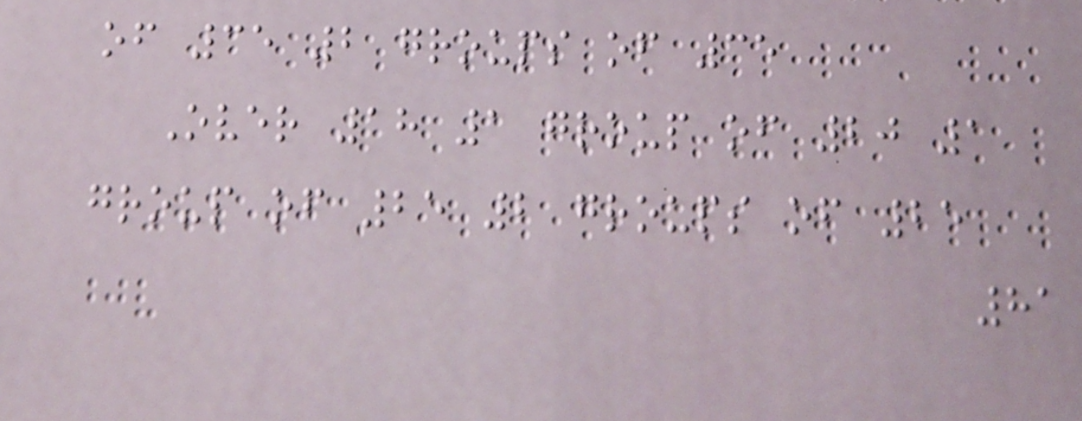of 35 2 groups of 35
Over 18 1 group of 20 1
group of 25 2 groups of 25
81
